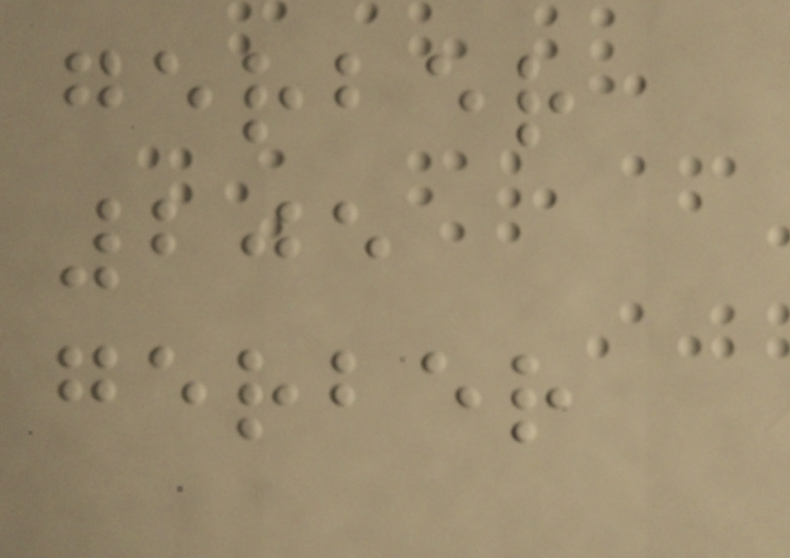gerber
205
gerber
